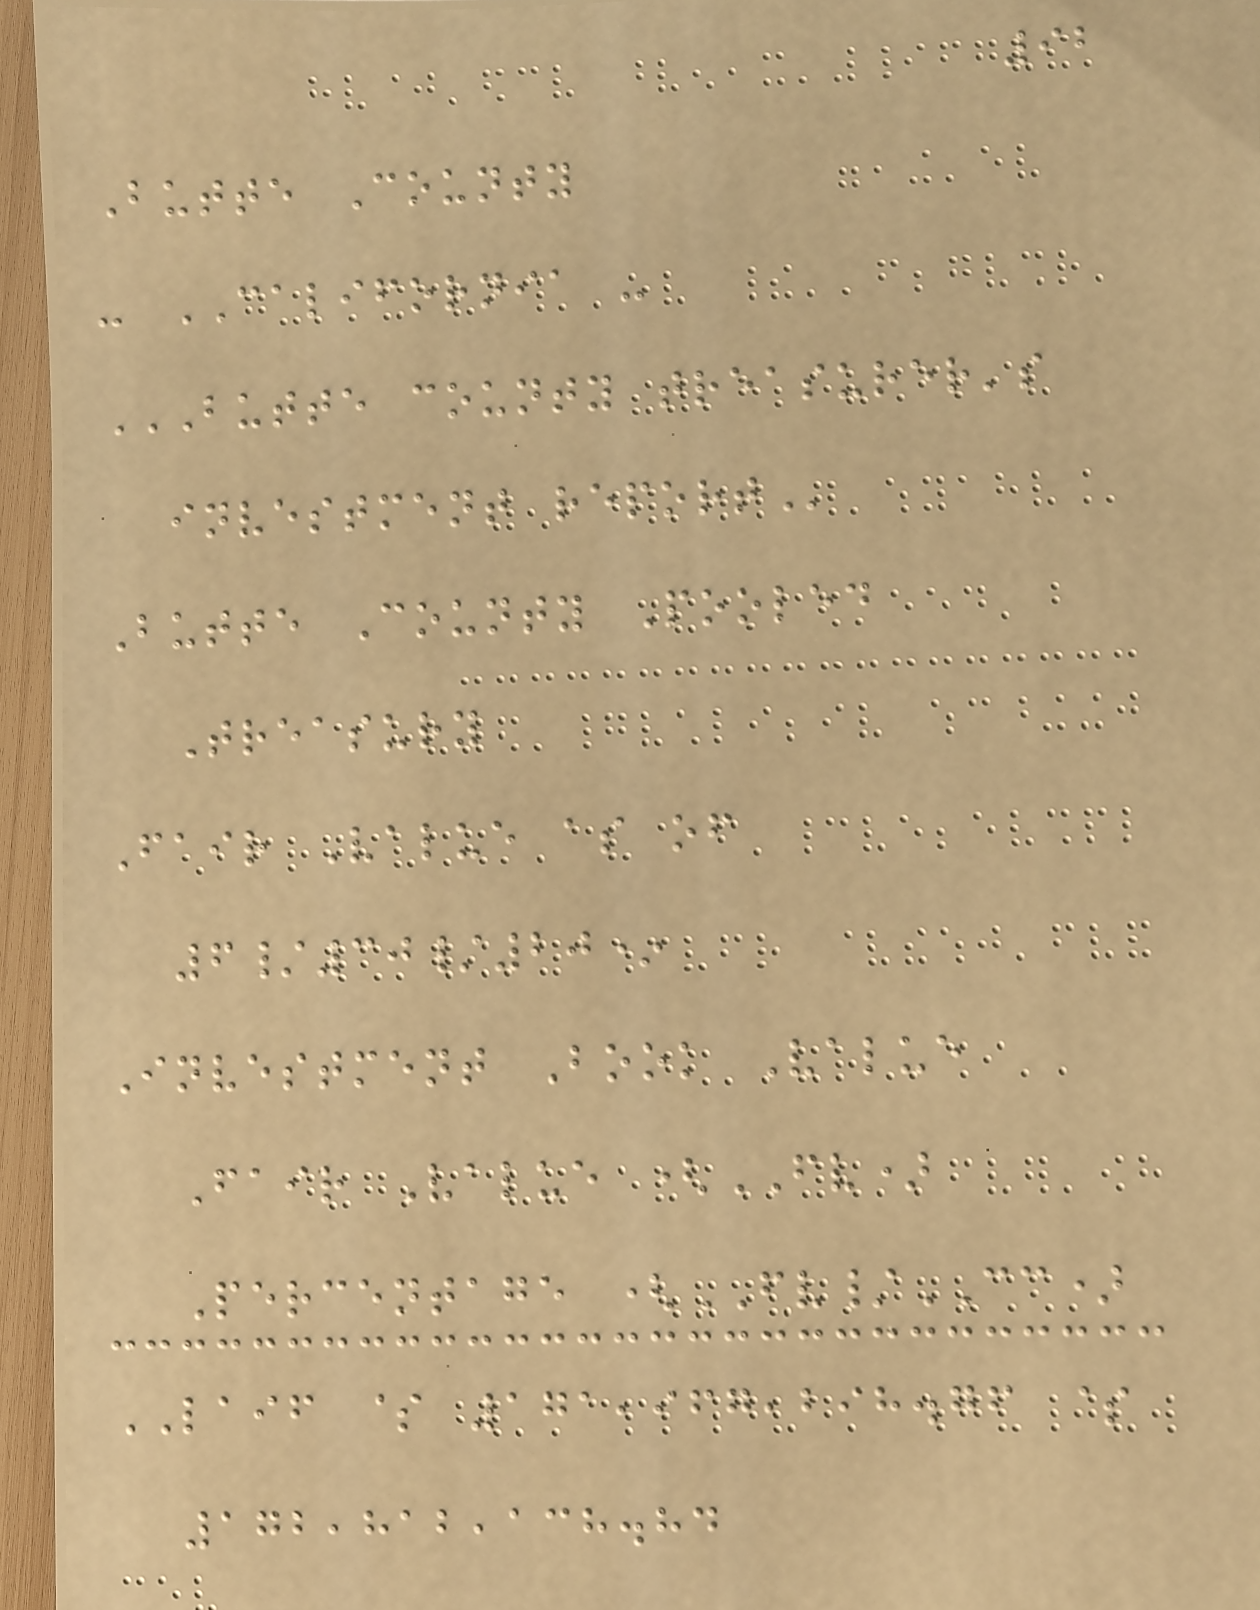92
Butte County
- CALIFORNIA -
BUTTE COUNTY TREASURER'S
INVESTMENT REPORT
Butte County Pooled
Treasury
Fair Value as of
6/30/20*
Investment Book Value
Fair Value (FV)
Percentage (FV/CC)
LAIF $ 171,967,298.76 $
172,812,138.84
